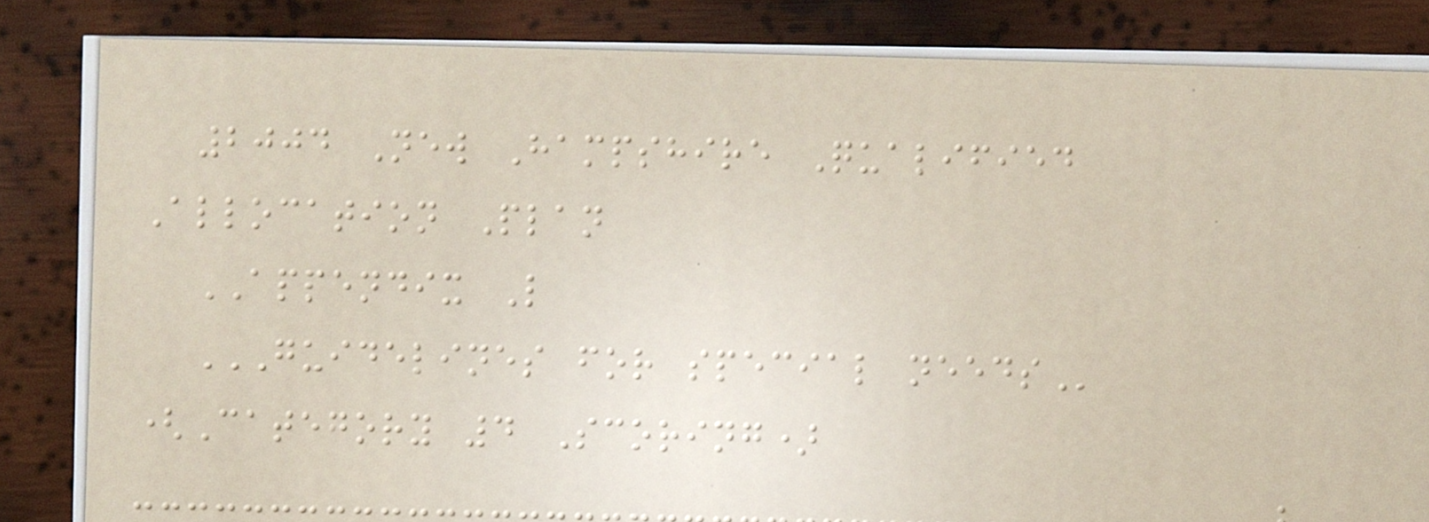2004 New Hampshire Qualified
Allocation Plan
APPENDIX L
GUIDELINES FOR SPECIAL NEEDS
(Category 4 Scoring)
